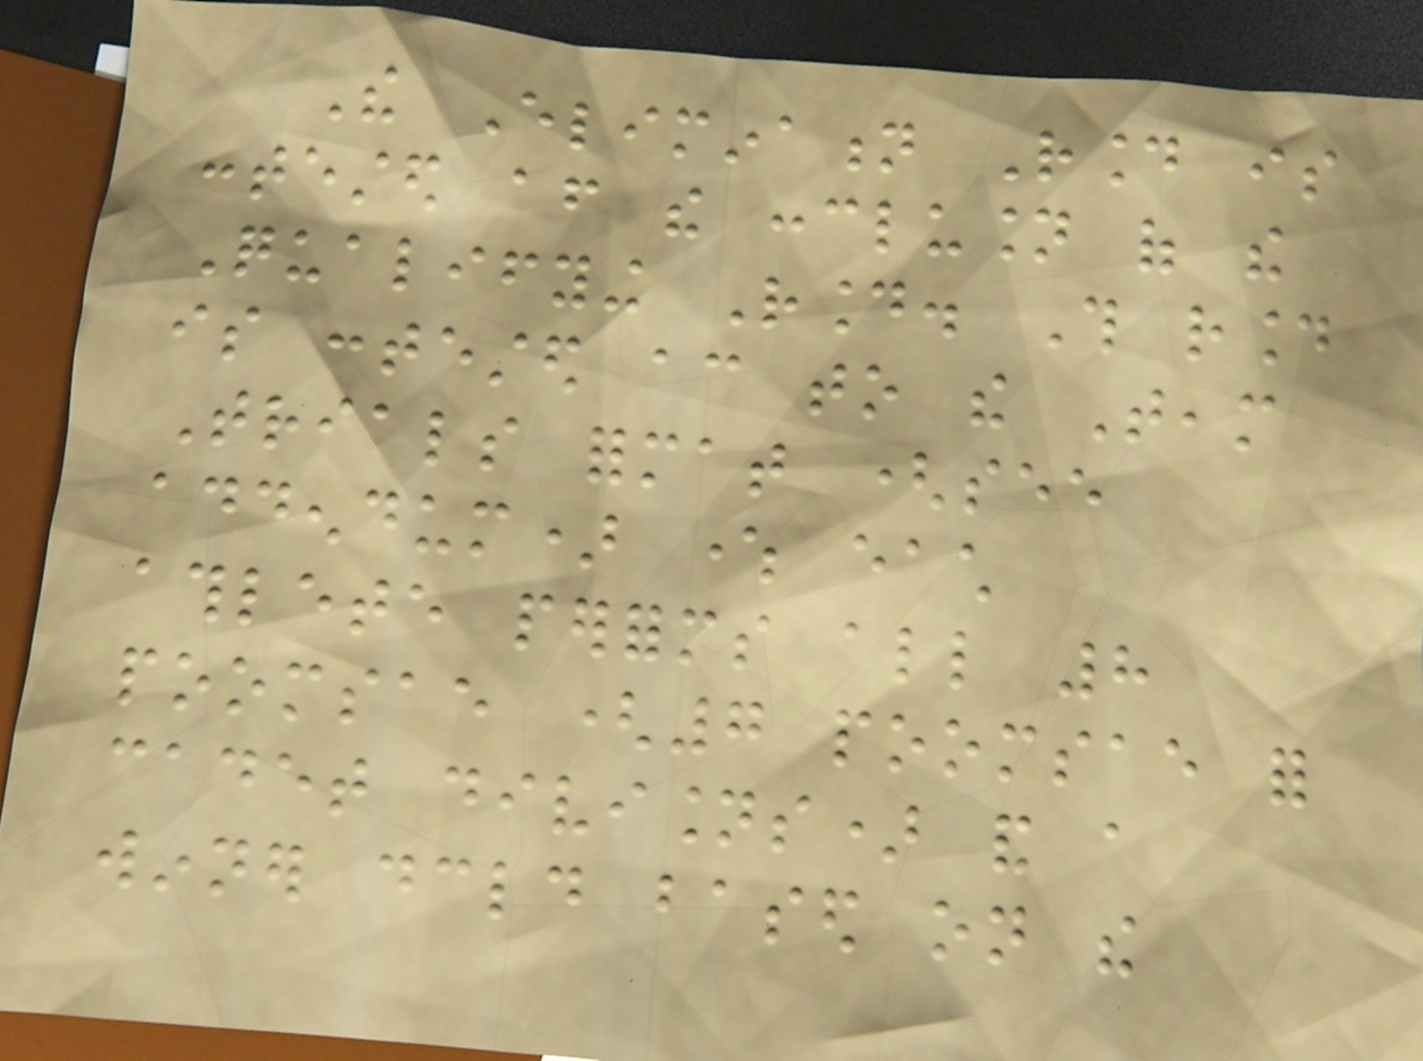The Elimination Round is
contested after the conclusion of the
Qualifying Round. This round
is contested according to the Team
Trials format (see
addendum) where each
athlete performs all 8
poomsae (7 poomsae for
cadet divisions) and a
winner declared based on the
